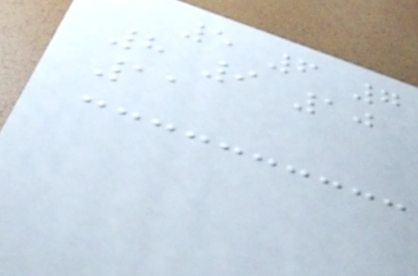5 6 7
8 9 10
11
